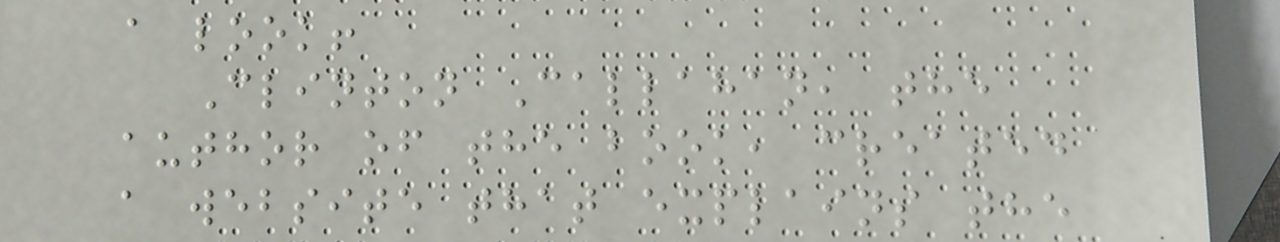a look!
Clinton Callahan, the
author of the book, created
a website that explains the
